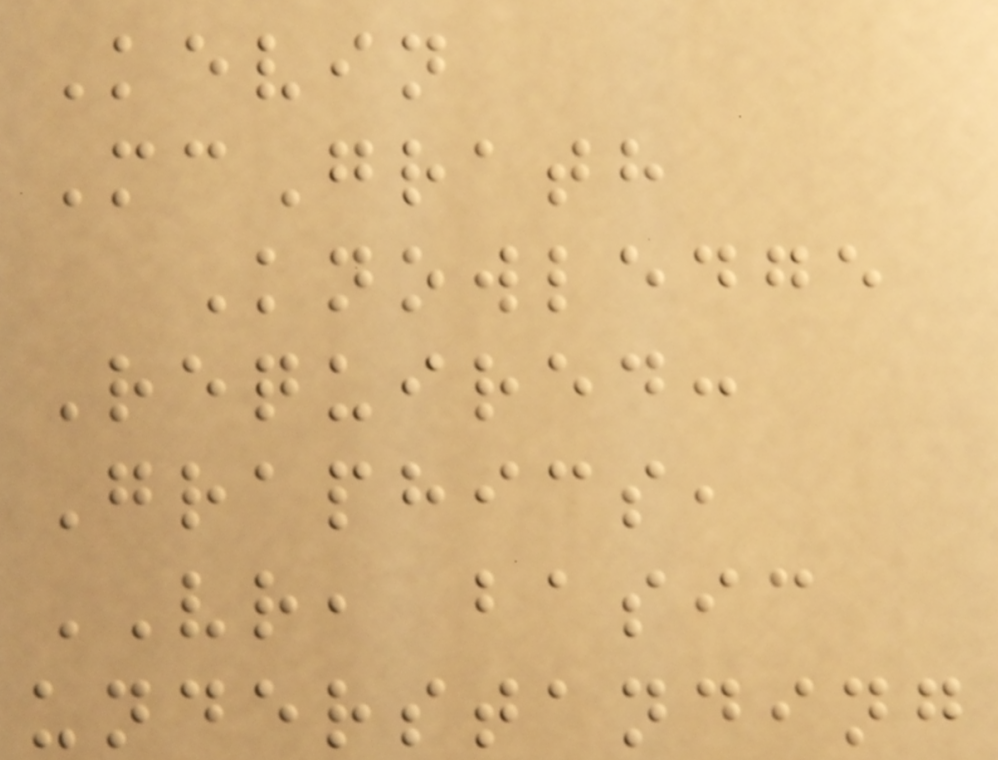Kevin
McGrath
Knowledge
Required:
Graphics,
VR, basic
understanding
